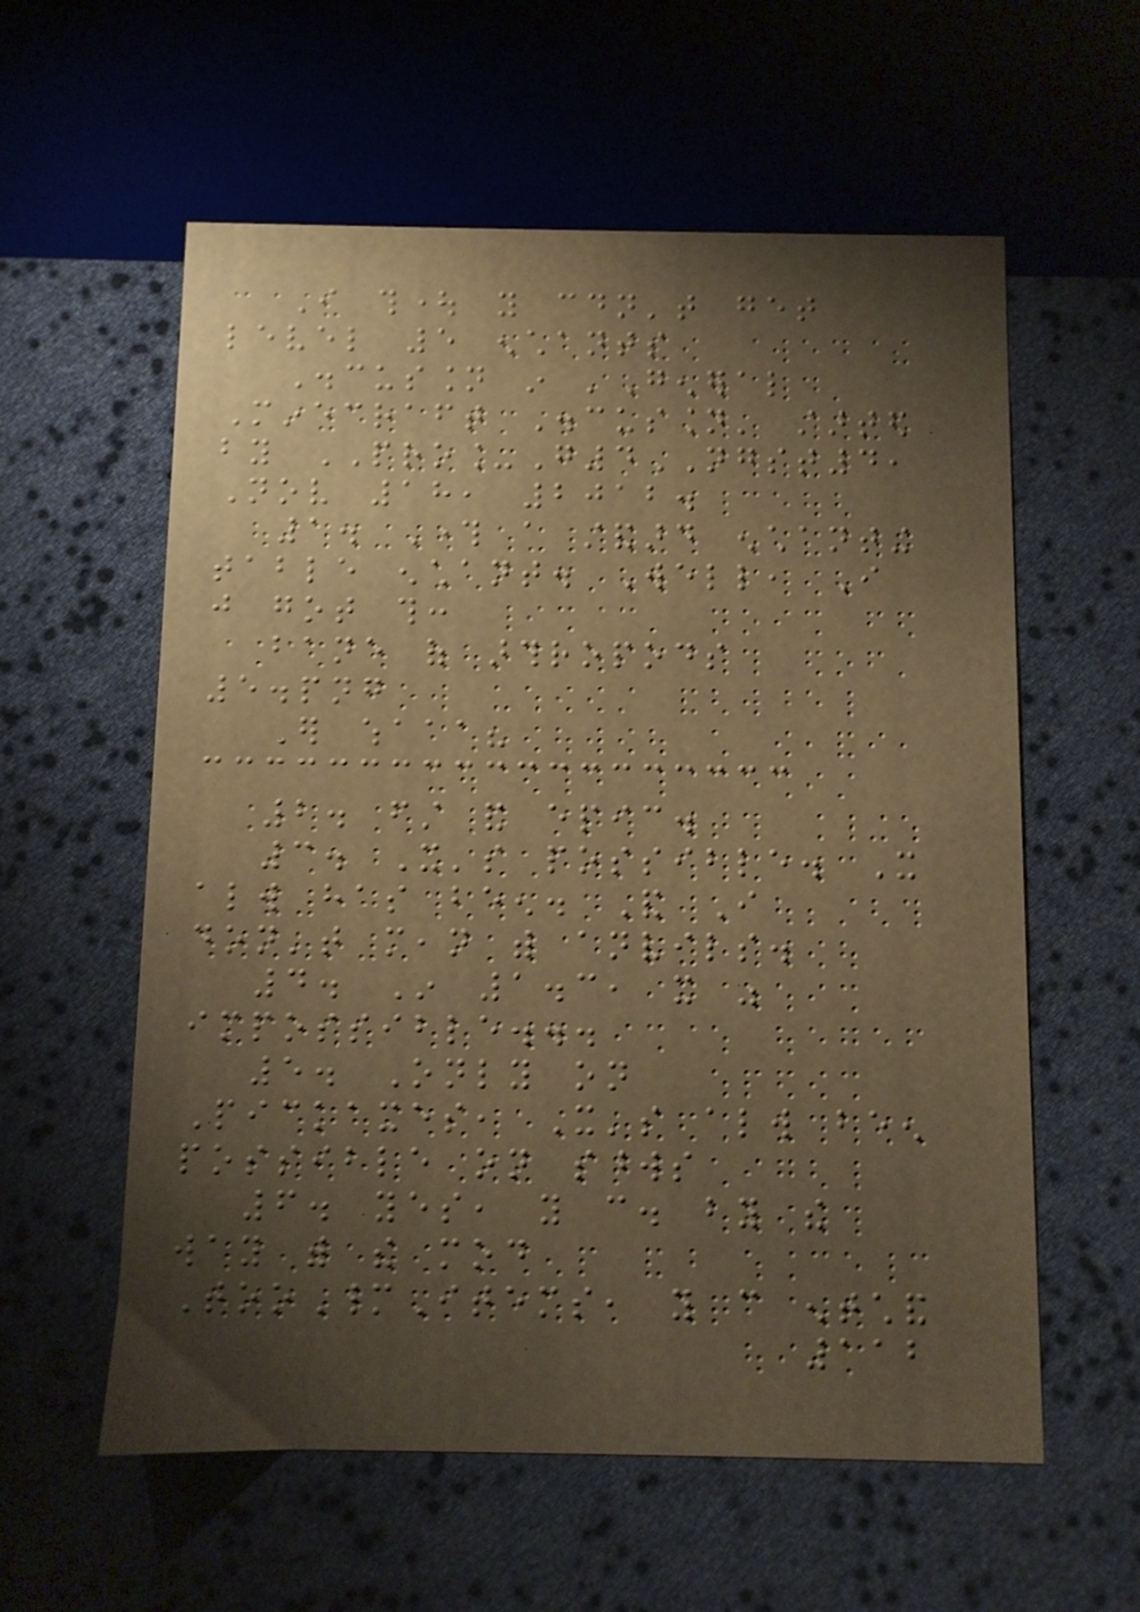I thought you couldn't get
level 5 enchants
Discussion in 'General
Minecraft Discussion' started
by PRO_G4NGST4,
Nov 18, 2012.
1. Through a standard enchanting
table enchant. Well, I
just got this:
bane of arthropods
5.png
Er whaaa?
2. first and epic.
3. It's possible. It
always has been. And I
don't mean with anvils.
4. In 1.3, it was
impossible...
5. Only on
Pickaxes, It's always been
possible on swords
6. yes, you can. by the
way with the mod
TooManyItems, you can entchand
112
